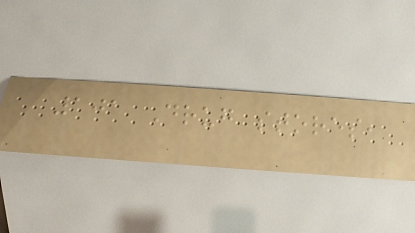101 Drug stores,
